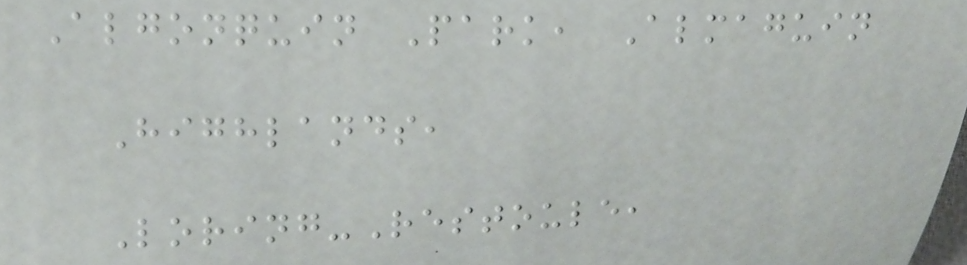Algonquin Park, Almaguin
Highlands,
Loring-Restoule,
